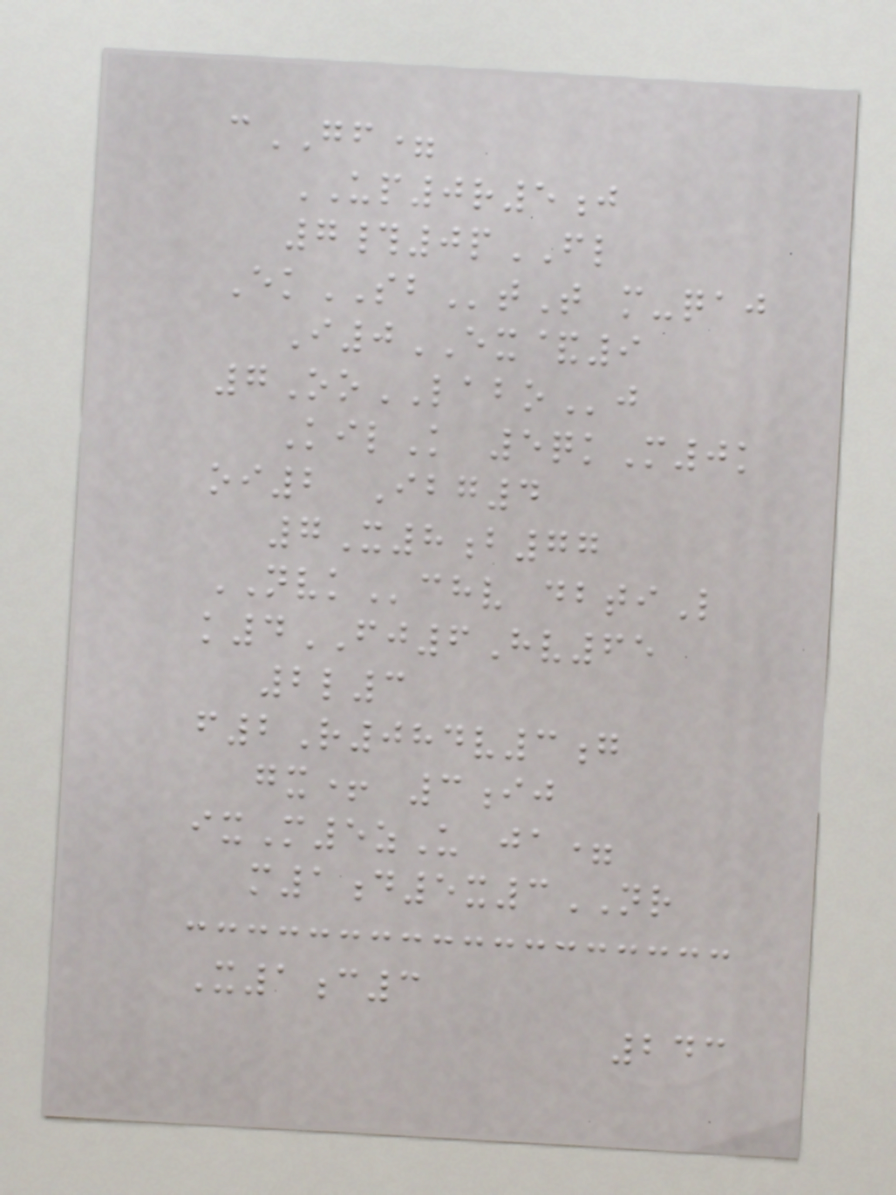cGF=
UP0r5j
7#0pFL
EkSBtT m-qaj
I0EX&9
7OoLABOj
KilK 5qkM0k
oi2 Ibg4
7X8b77
NVKchv dbtiL
k4FJ6Hv65
2l3
f2R084v3g
gx+ 3ij
ixM5zU ja=
m1d5x3NR
X1c3
243
